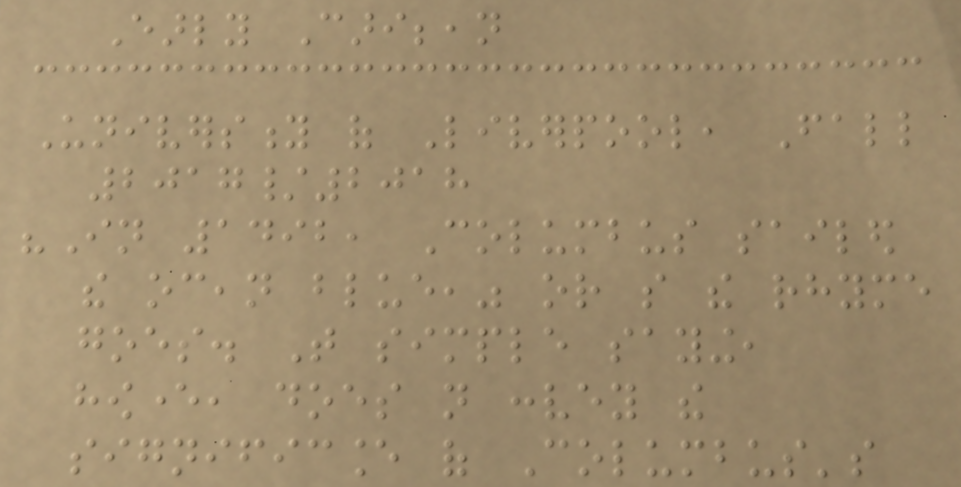Early Caribbean
University of Liverpool, Fall
2017/2018
"In 1492, Columbus sailed
the ocean blue," or so the rhyme
goes. That simple saying,
however, does not convey the
significance of Columbus's
